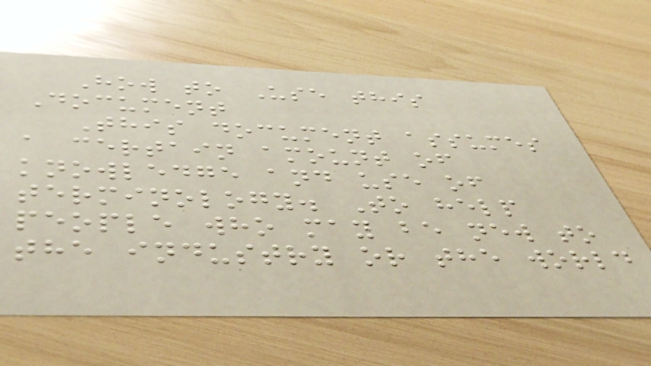How to Use this
Document
This document assumes
a certain amount of
knowledge and use of
terminology. To help
people who may be new to
the industry or the world
